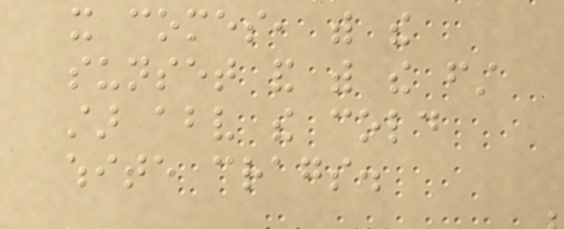it comes, with the
sunset and with the first
star above the cold
white crags.
